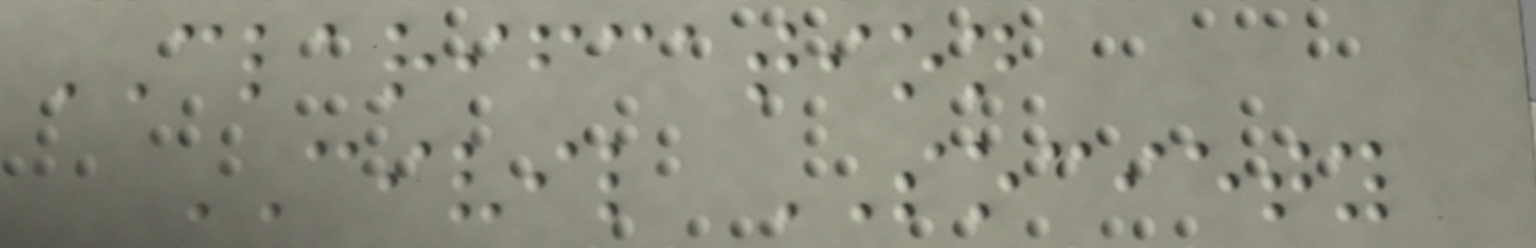CLARIFCATION
CIVIL SOCIETY
